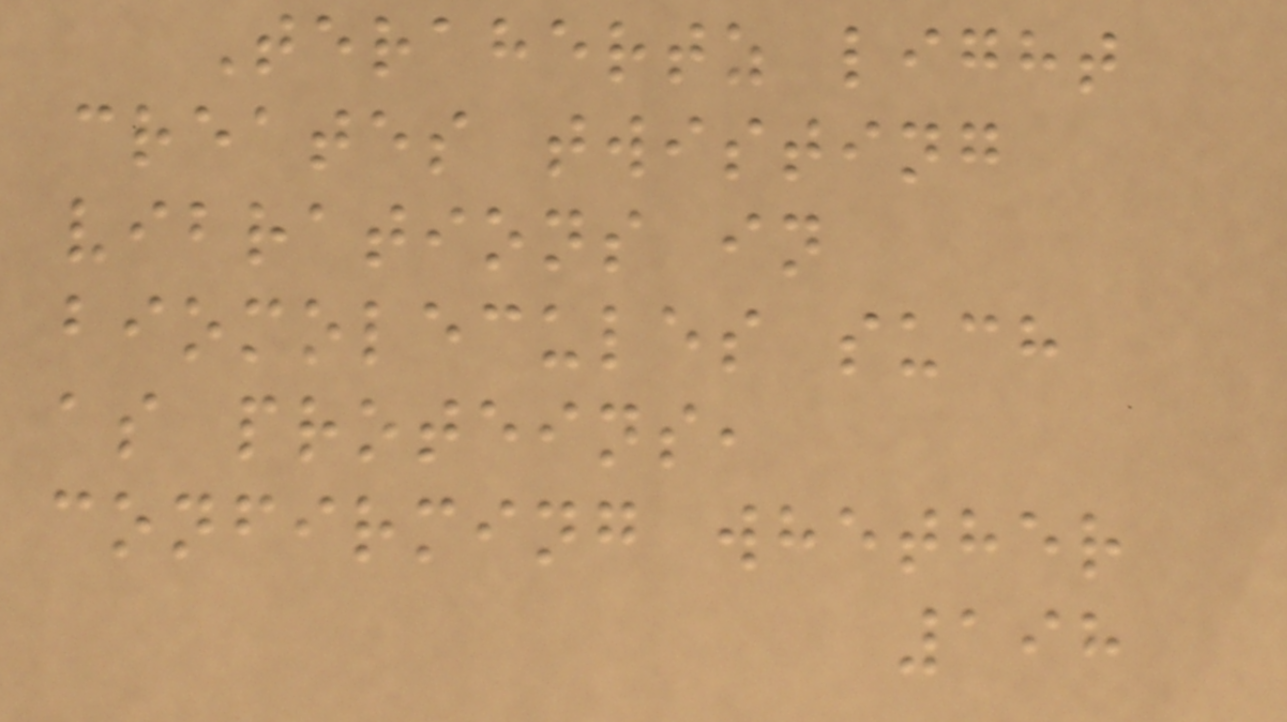Terahertz light
creates twisting
vibrations in
biomolecules such
as proteins,
confirming whether
198
